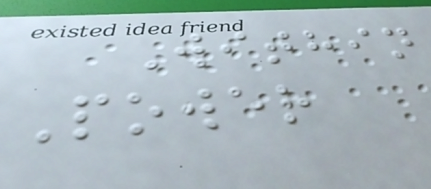Within
Power
